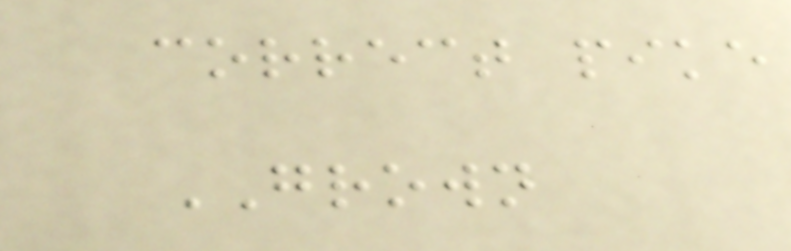correct pike
GROWN
